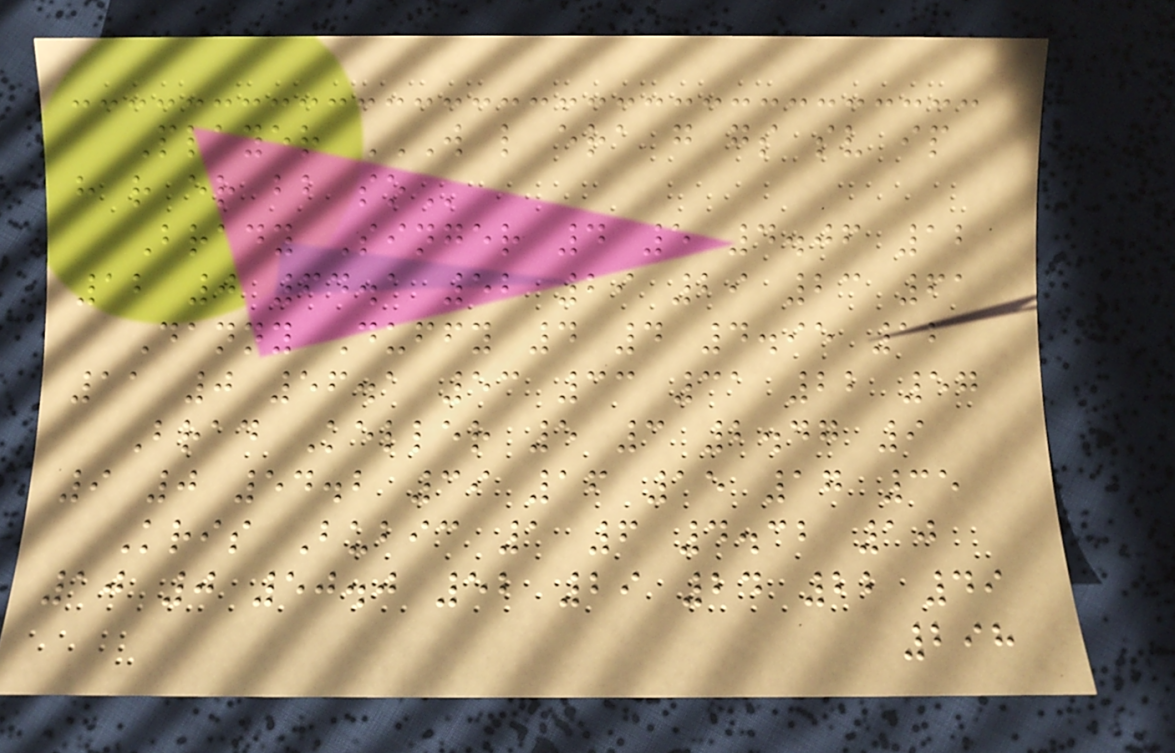Player W L ERA G GS SV IP
H R ER BB SO
Brady Singer 4 5 4.06 12
12 0 64.1 52 29 29 23 61
Danny Duffy 4 4 4.95 12
11 0 56.1 53 33 31 22 57
Brad Keller 5 3 2.47 9
9 0 54.2 39 16 15 17 35
Kris Bubic 1 6 4.32 10
10 0 50.0 52 29 24 22 49
298
